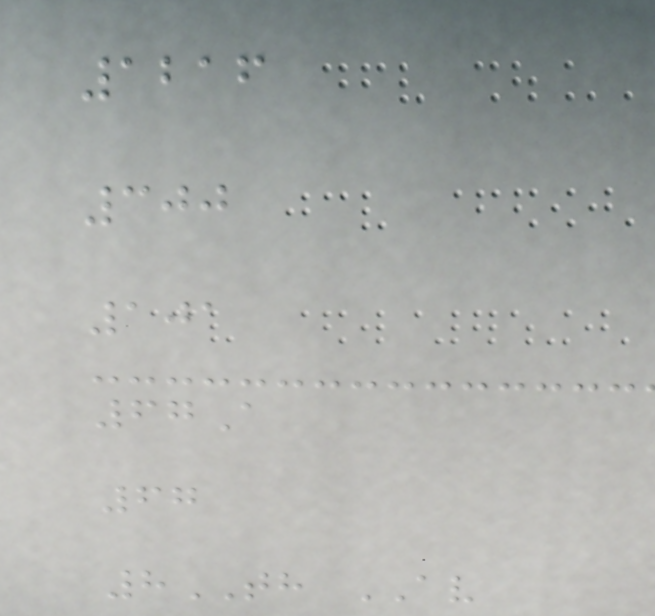1216
300
101
67A
67
8TH AV
